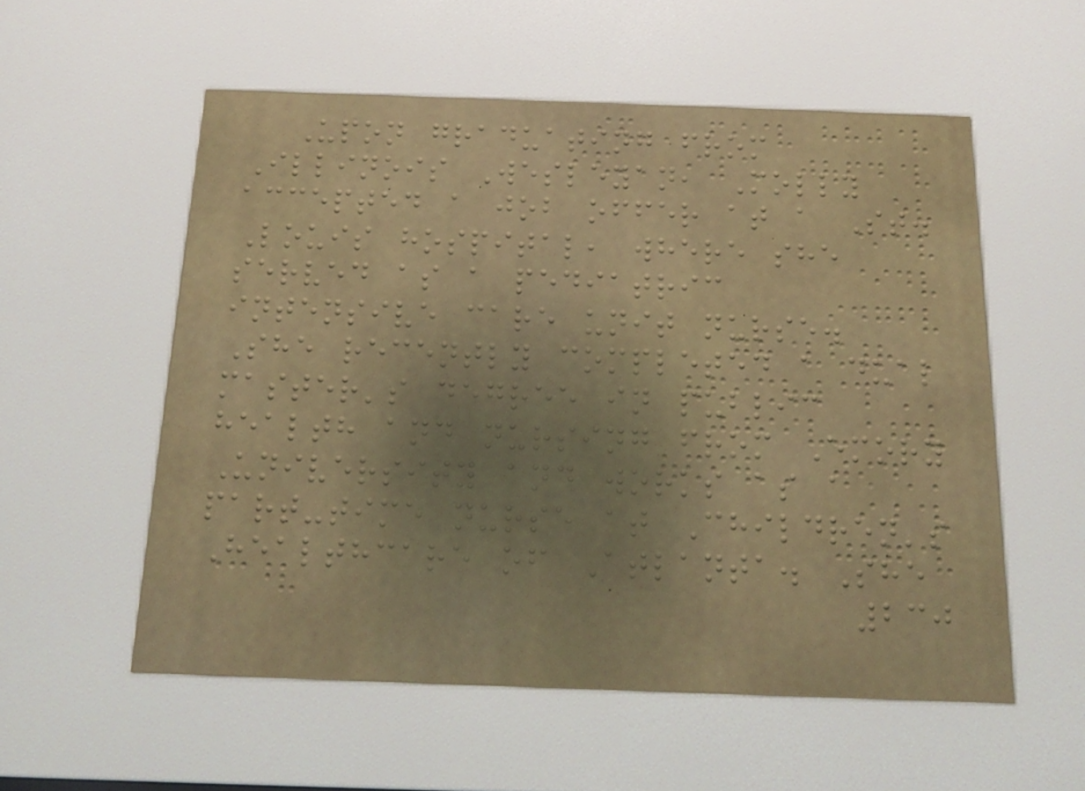Upon graduating from
Illinois Wesleyan, Molly
accepted a job offer at a St.
Louis hospital, where she
served as a pediatric
intensive care unit nurse.
She recently completed a dual
master's degree in public
health and nursing from Emory
University and works as a
part-time nurse at Children's
Healthcare of Atlanta. She
230
